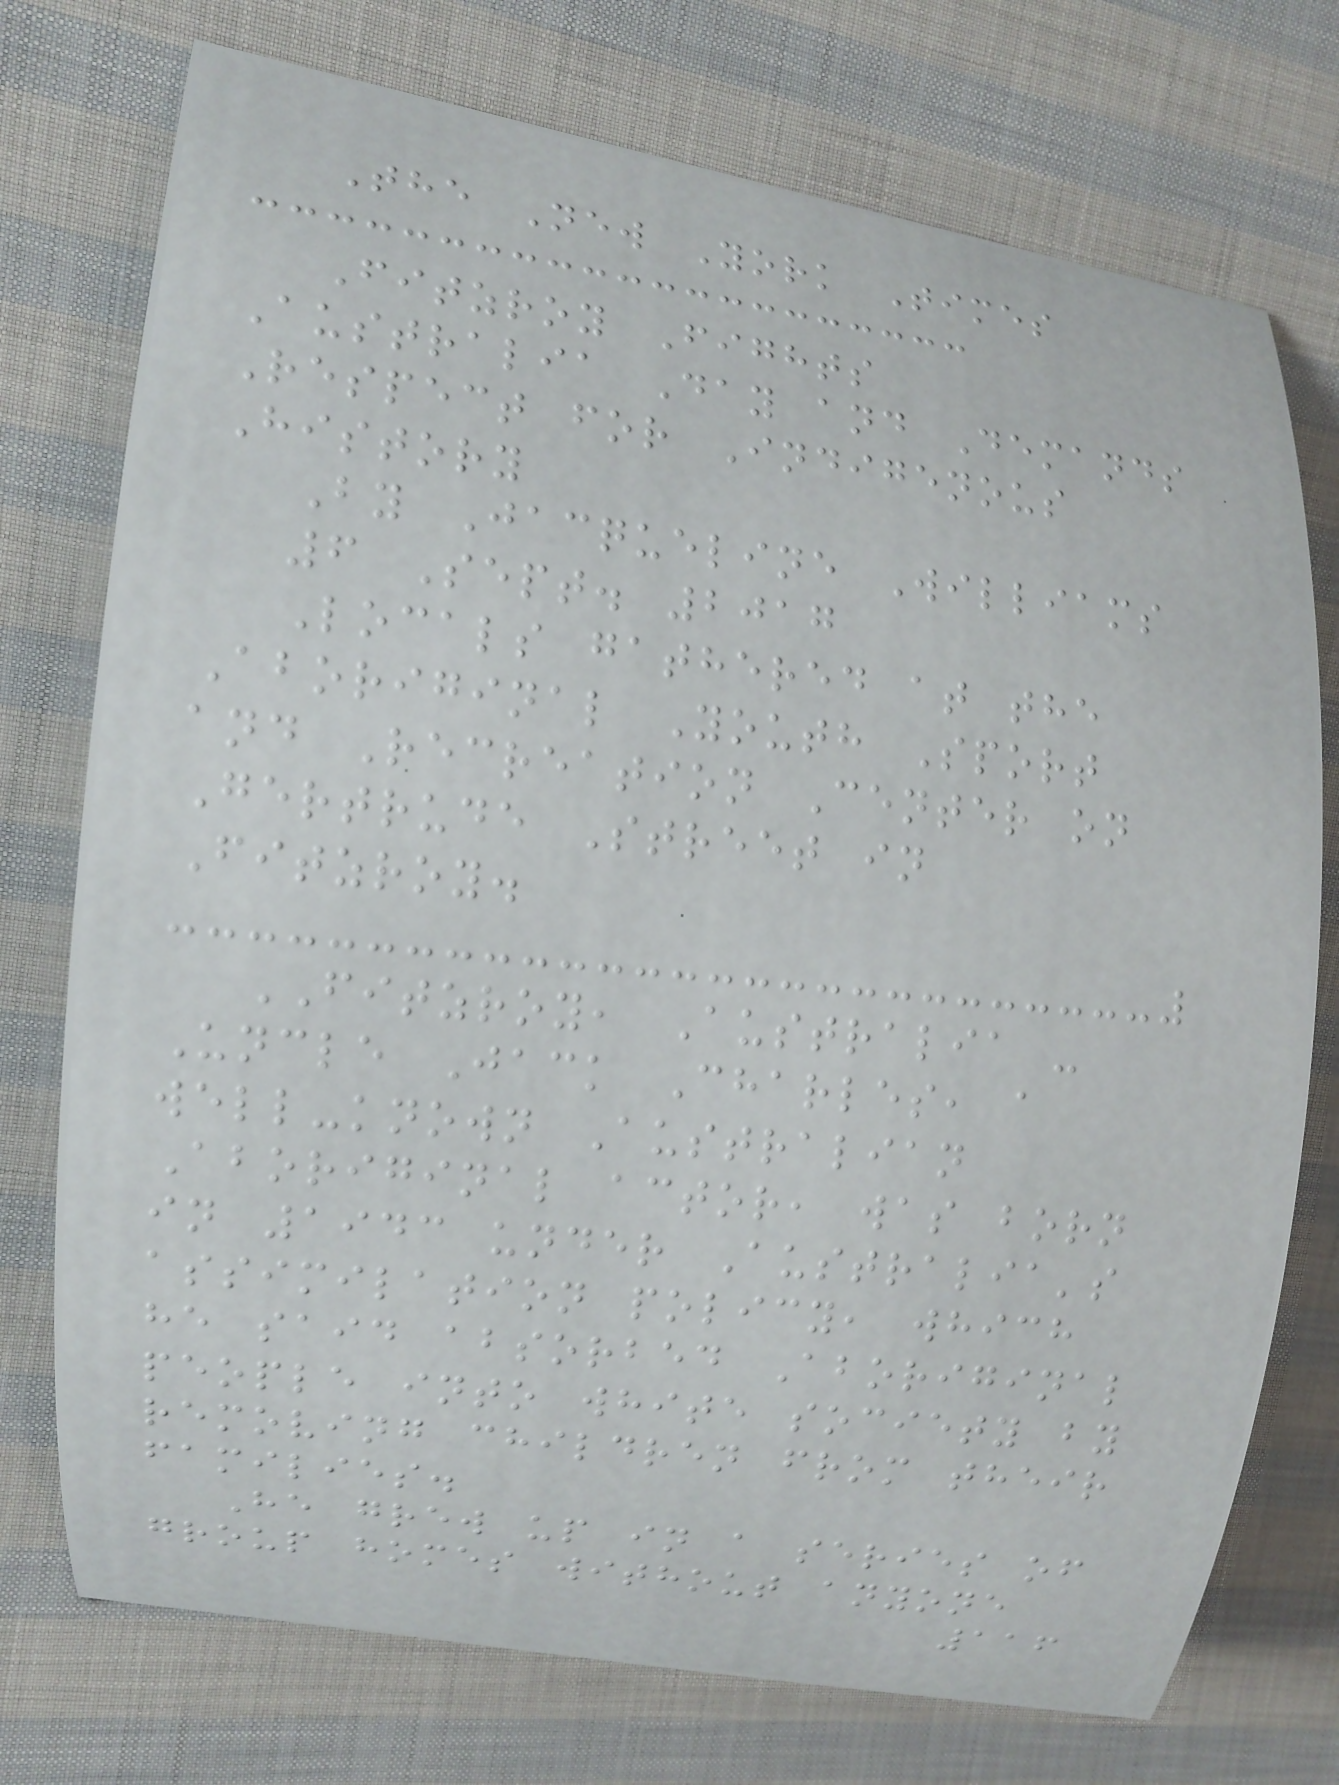The New York Times
Fitzroy Fights
Australia Day and Demands
Respect for Indigenous
History
By Jacqueline Williams
6 Sept. 2017
Locals gathered at the
Aboriginal Youth Sport
and Recreation Center on
Gertrude Street in
Fitzroy.
FITZROY, Australia -
Uncle Jack Charles, a
well-known Australian
Aboriginal actor, was born
in 1943 under Australia's
assimilation policy, which
he said absorbed Aboriginal
people into white society by
removing children from their
families.
He grew up in a series of
group homes without anyone
116
